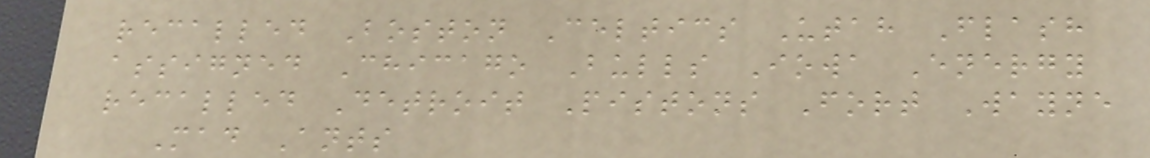recalled Boston Celtics Utah Flash
assigned Chicago Bulls Iowa Energy
recalled Detroit Pistons Fort Wayne
Mad Ants
